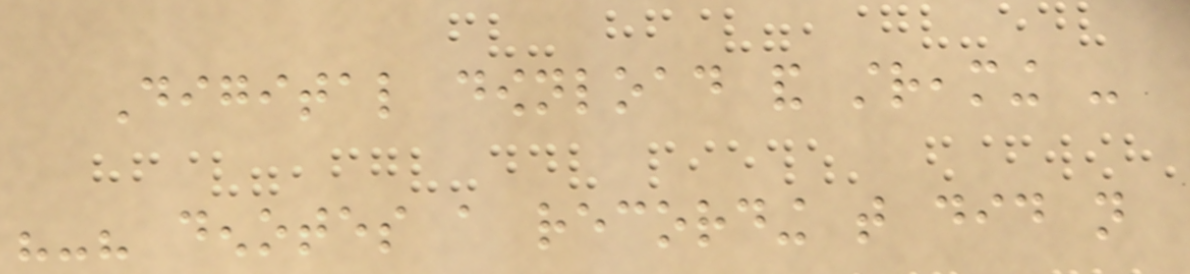Digital download and streaming -
"-" denotes a recording that did not
